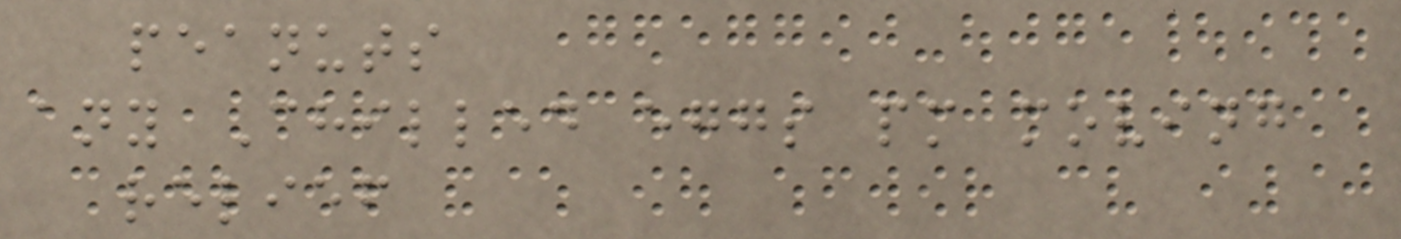peanuts
any Chilled eggs pm moving
relief
